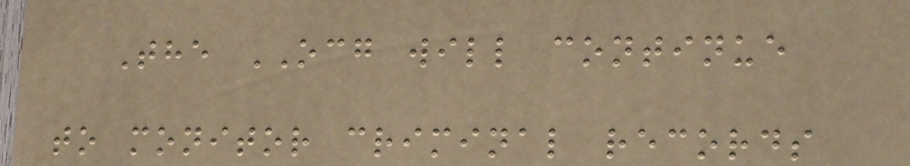The OCG will continue
to monitor criminal records
